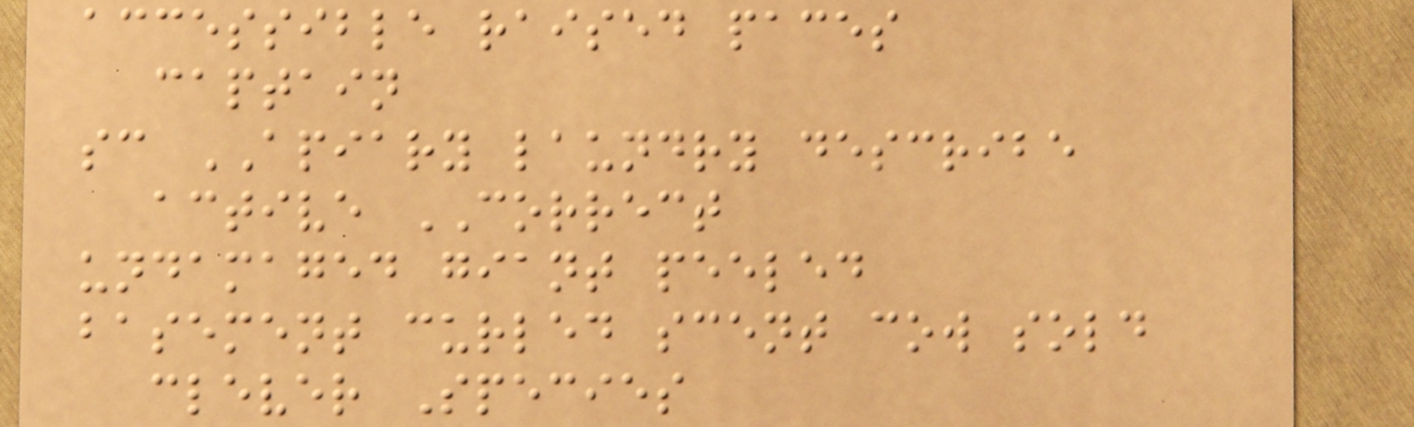accessible raised paces
captain
sc APIARY laundry describe
active CORRECT
undamaged giant peeled
basement curled scent cow sold
clever Species
